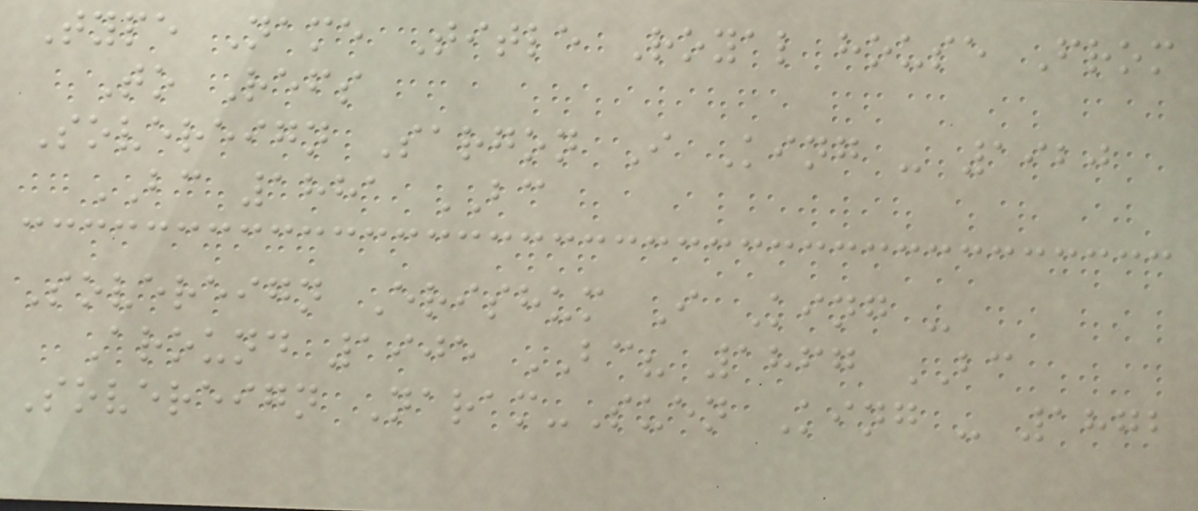Type Name Title Royal house From
To Refs
Sovereign Sargon I King - 1920
BC 1881 BC
Sovereign Erishum I King -
Around 1905 BC? 1867 BC
Sovereign Naram-Suen King - 1872
